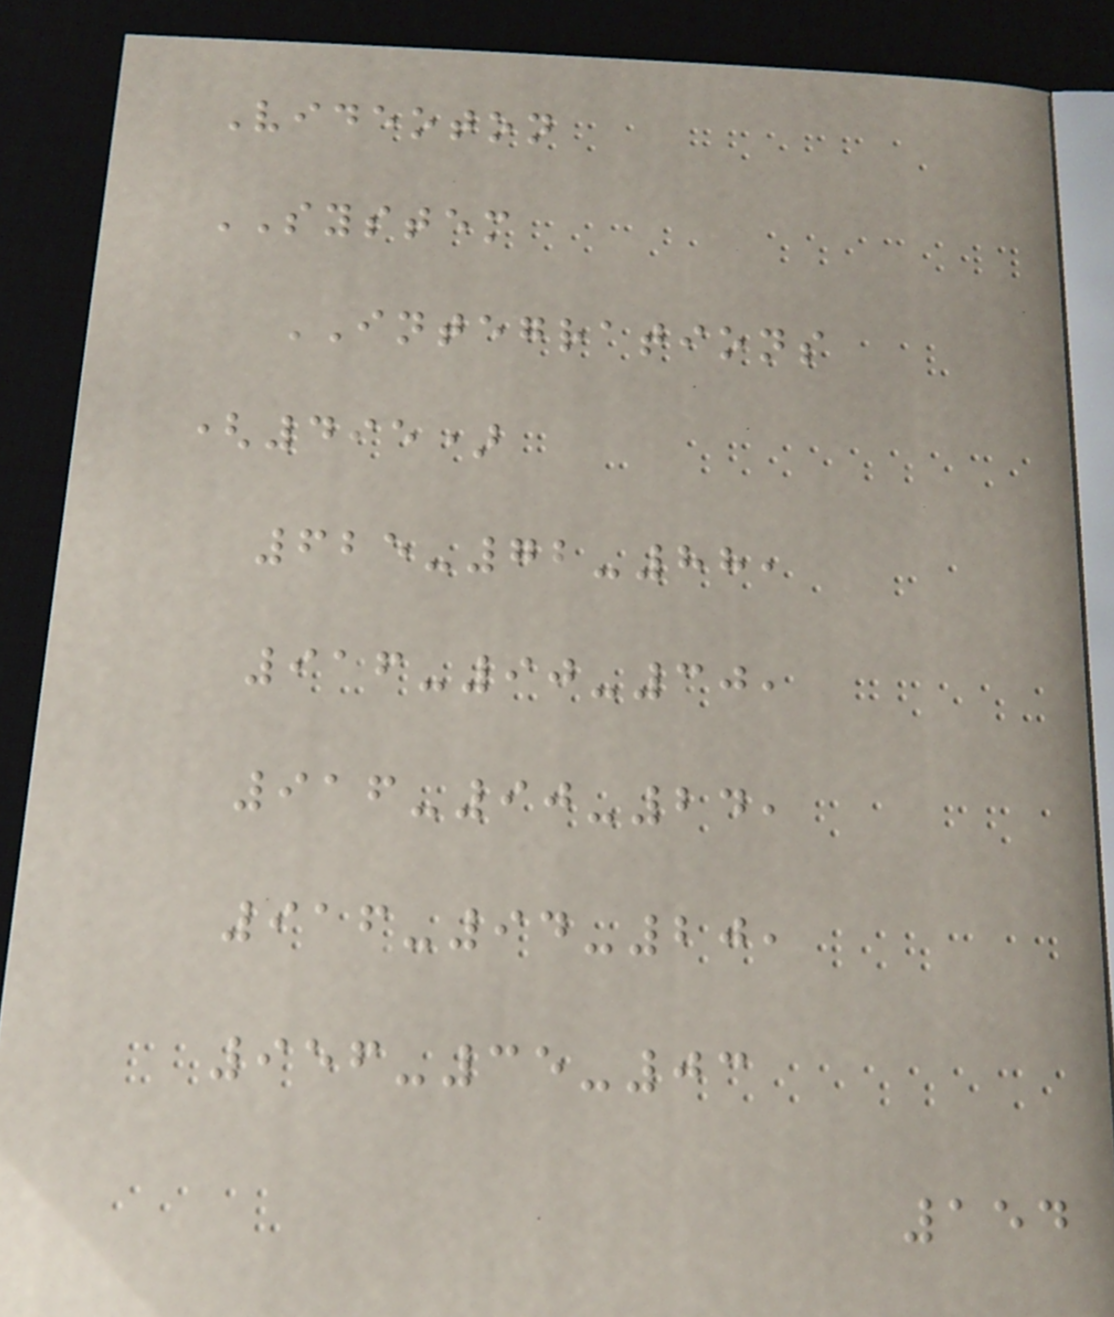Videoton
SYSTEM
INTEGRATIONS
(495)
625-72-88,
916-90-30,
916-90-24,
916-94-20,
956-35-03
154
